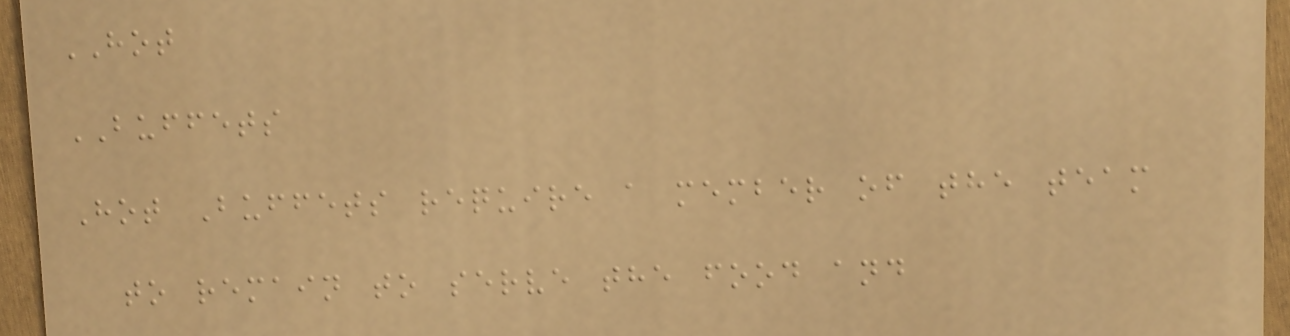HOT
BUFFETS
Hot Buffets require a member of the team
to remain to serve the food and
